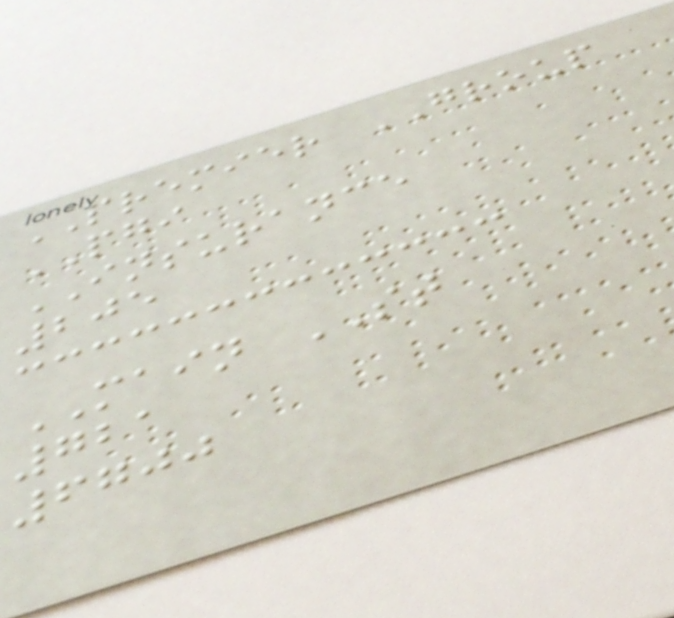PREMIER GROUP
PGI
INSURANCE
205
MAIN ST
721
6700
